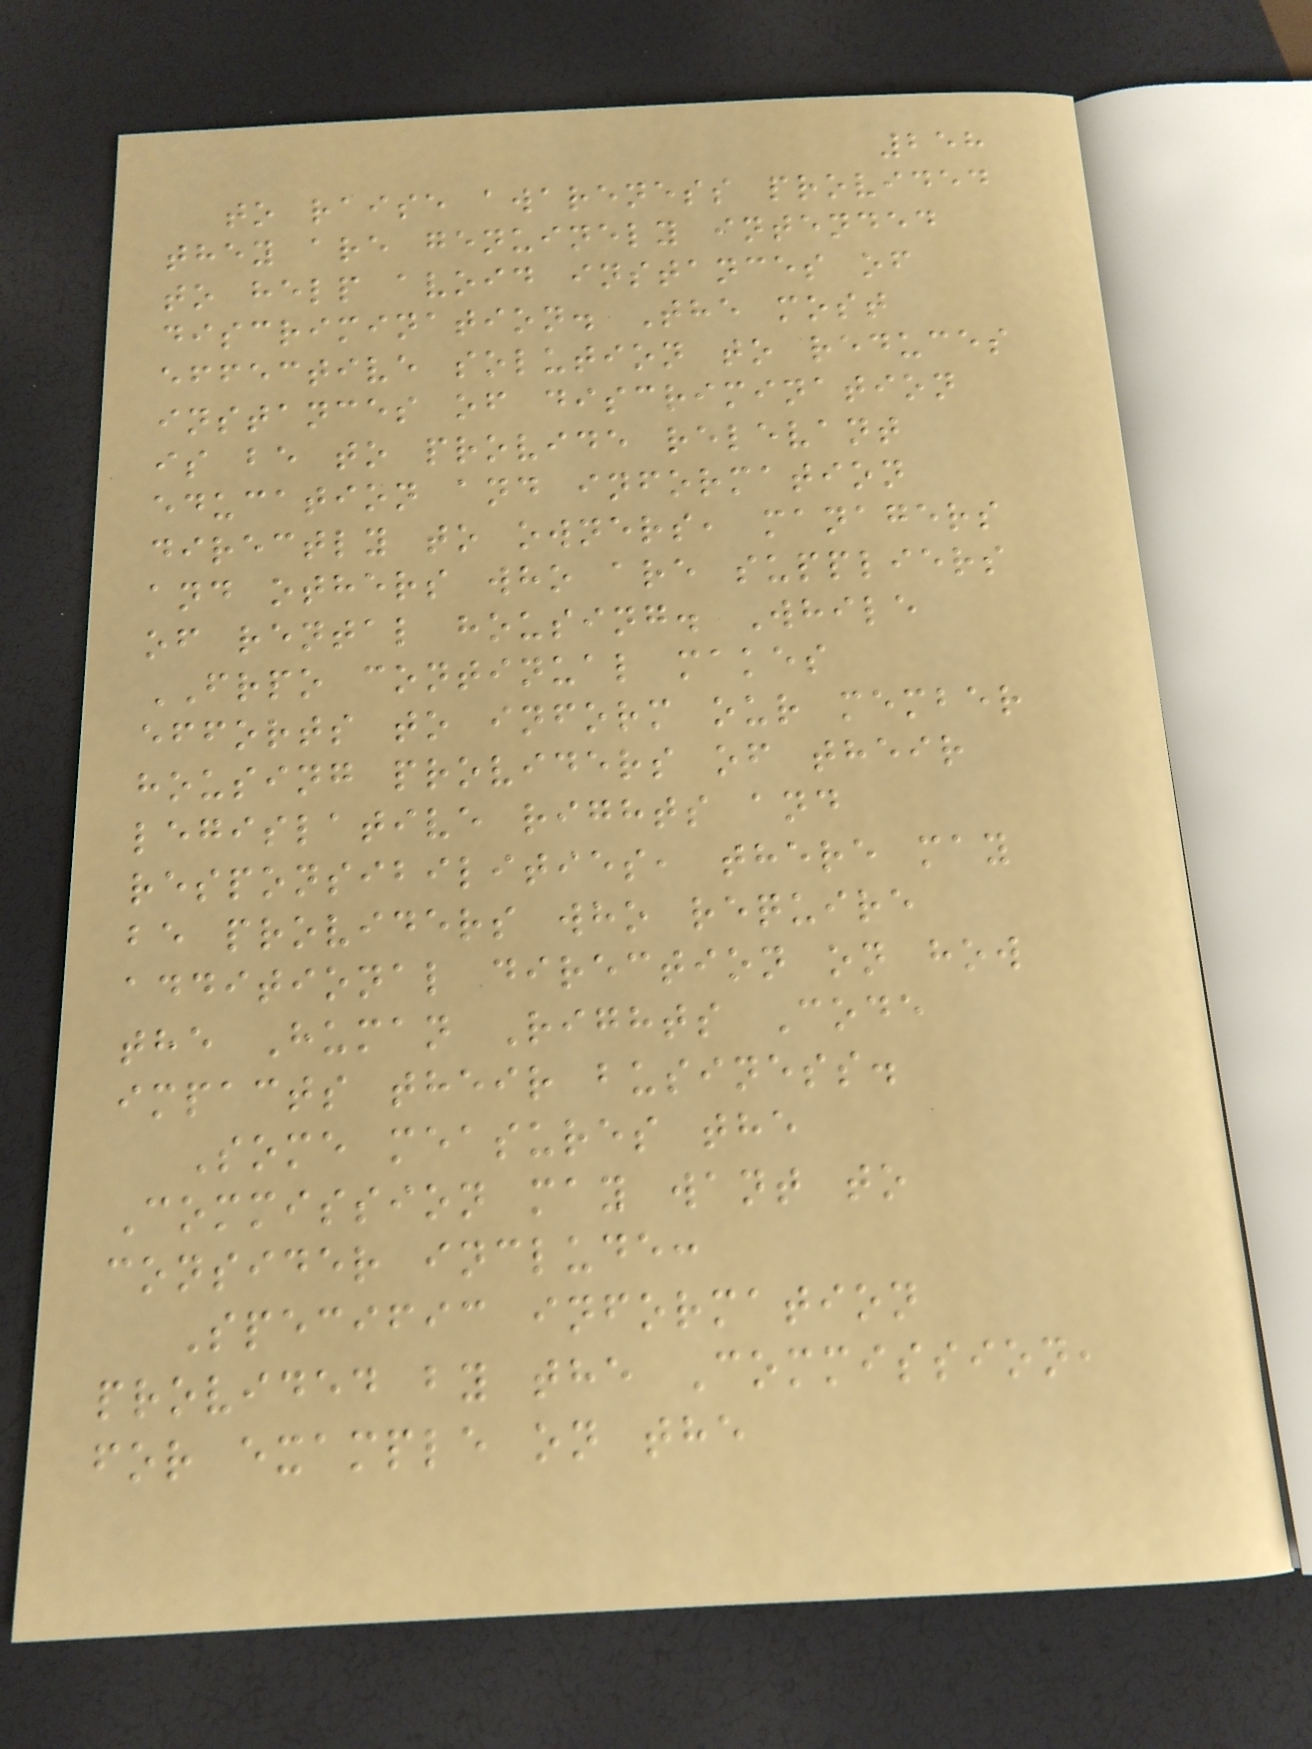258
to raise awareness provided
they are genuinely intended
to help avoid instances of
discrimination. The most
effective solution to reduces
instances of discrimination
is be to provide relevant
education and information
directly to owners, managers
and others who are suppliers
of rental housing. While
FRPO continual makes
efforts to inform our member
housing providers of their
legislative rights and
responsibilities, there may
be providers who require
additional direction on how
the Human Rights Code
impacts their business.
Some measures the
Commission may want to
consider include:
Specific information
provided by the Commission,
for example on the
